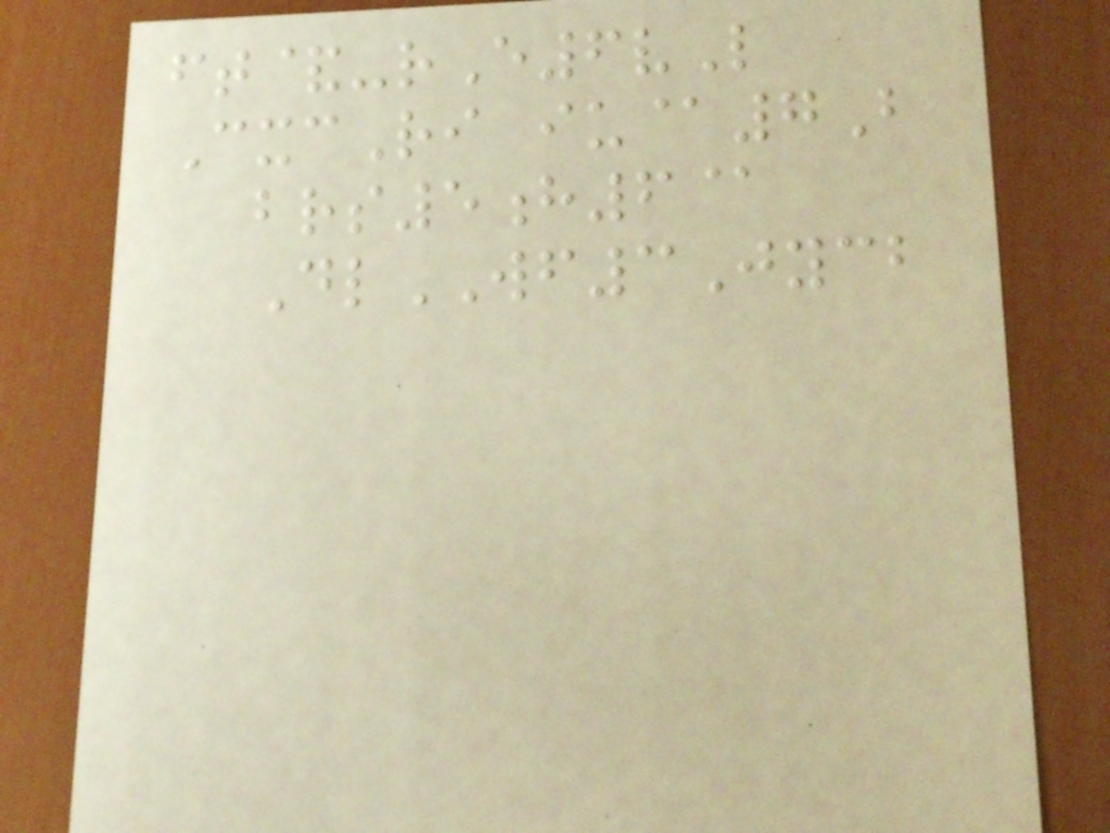ft&-rE6vL
CxcRi iu@7B
brs5h6@
DlWF3Jycb
